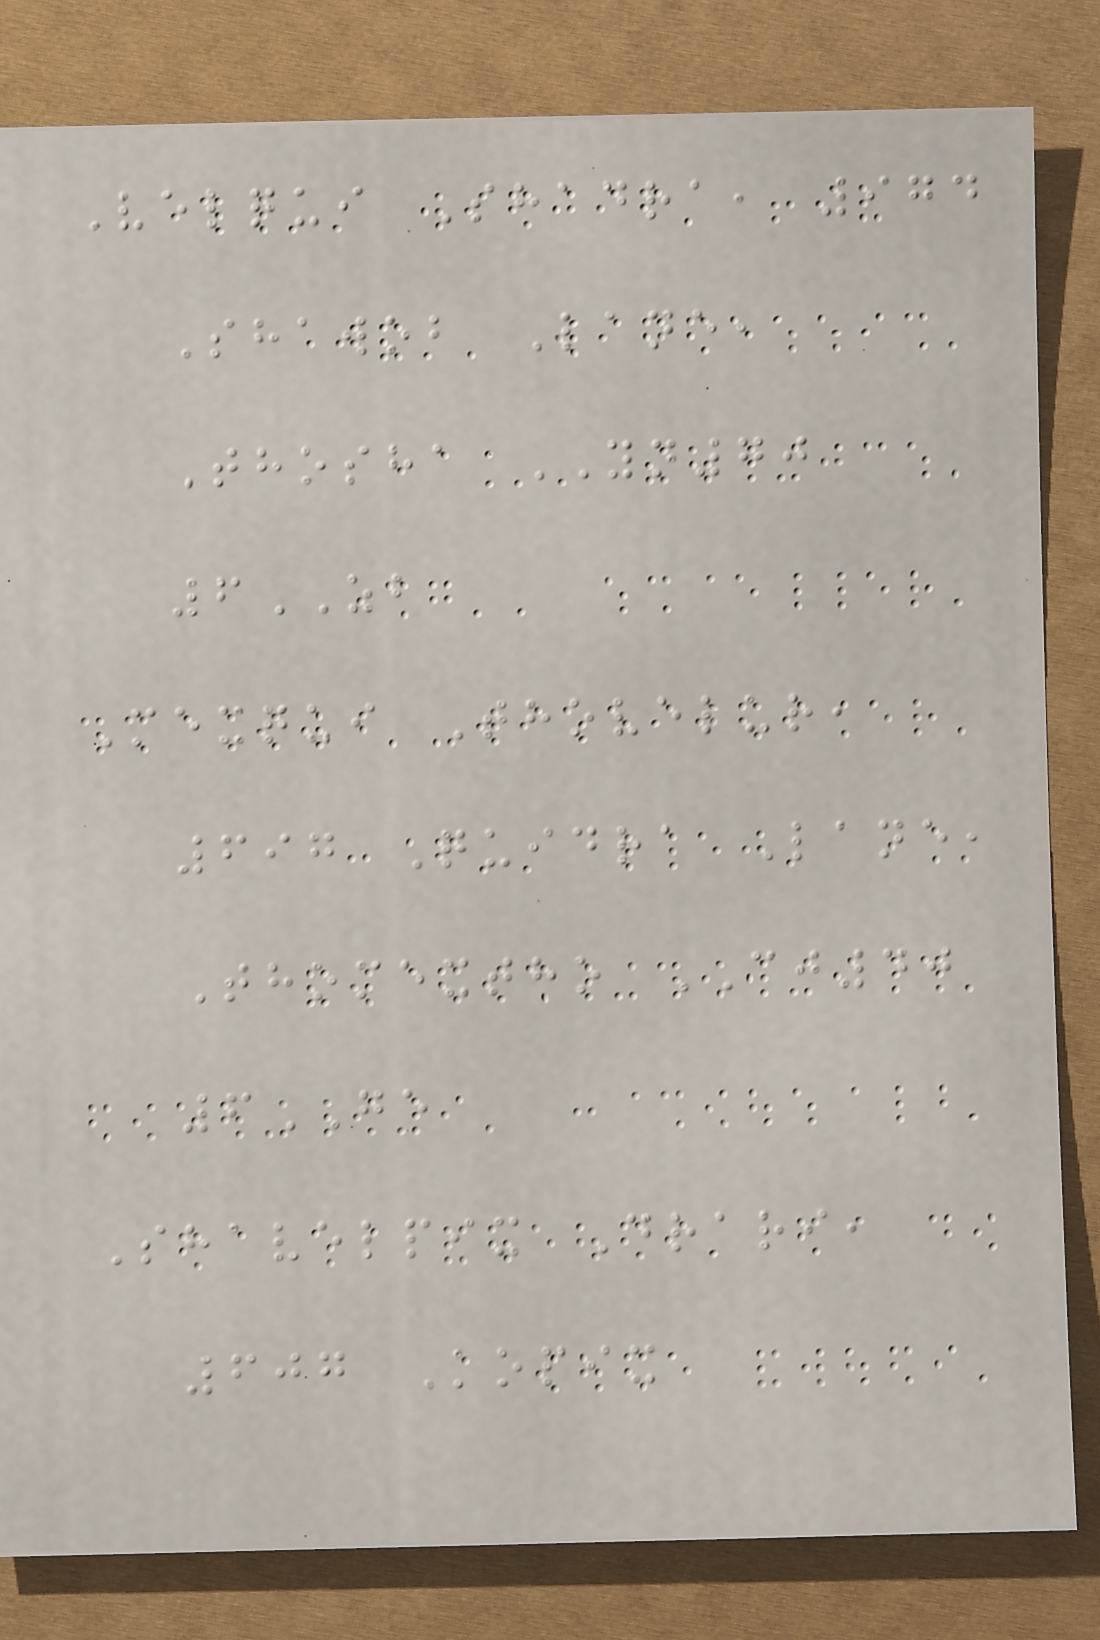Velqui Shadra, 974
Shawob Lane,
Thosha YN70
6ZB
Mexqui Thovelur,
697 Quidra Lane,
Thomextho CJ40
6GE
Shavelpix Drari,
607 Kopix
